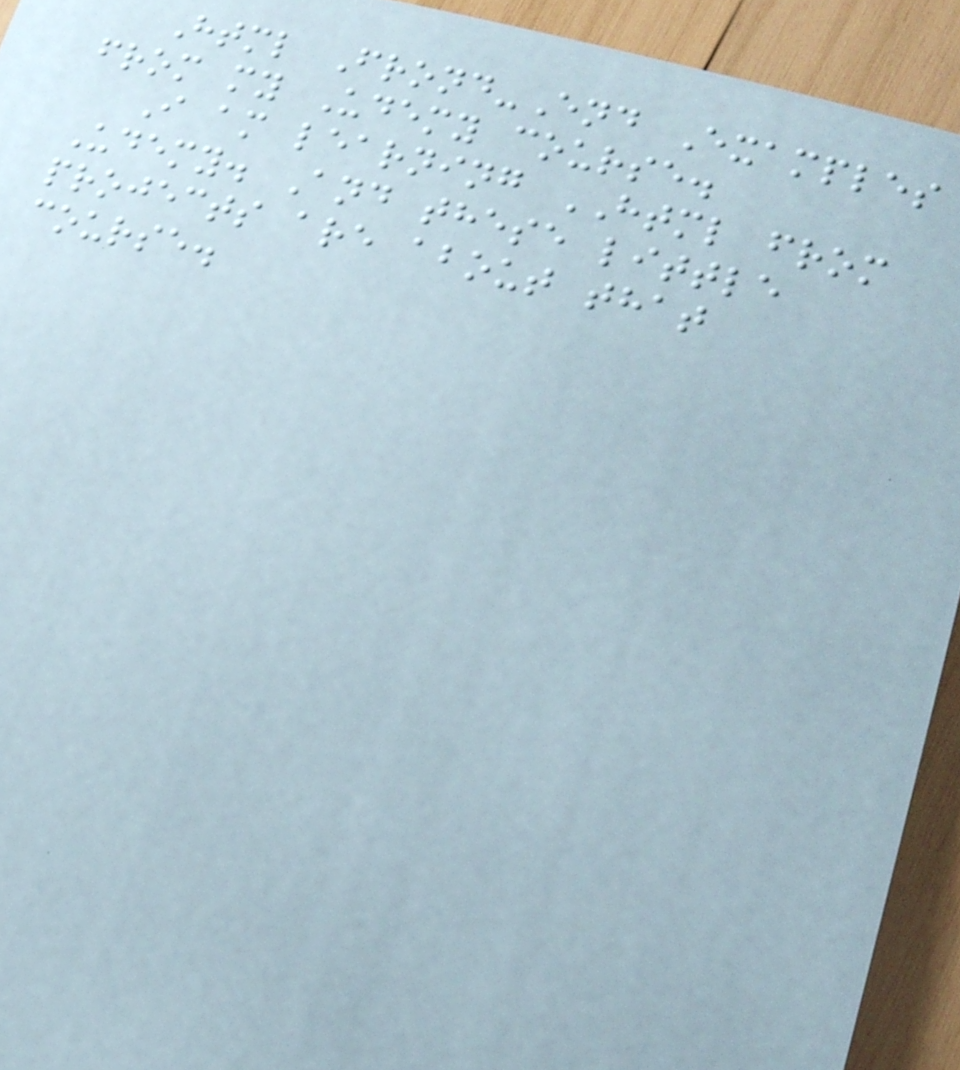Html Frond-End Examples
from my Udemy course.
I am learning HTML from
Udemy. And these little
projects are about that
course.
